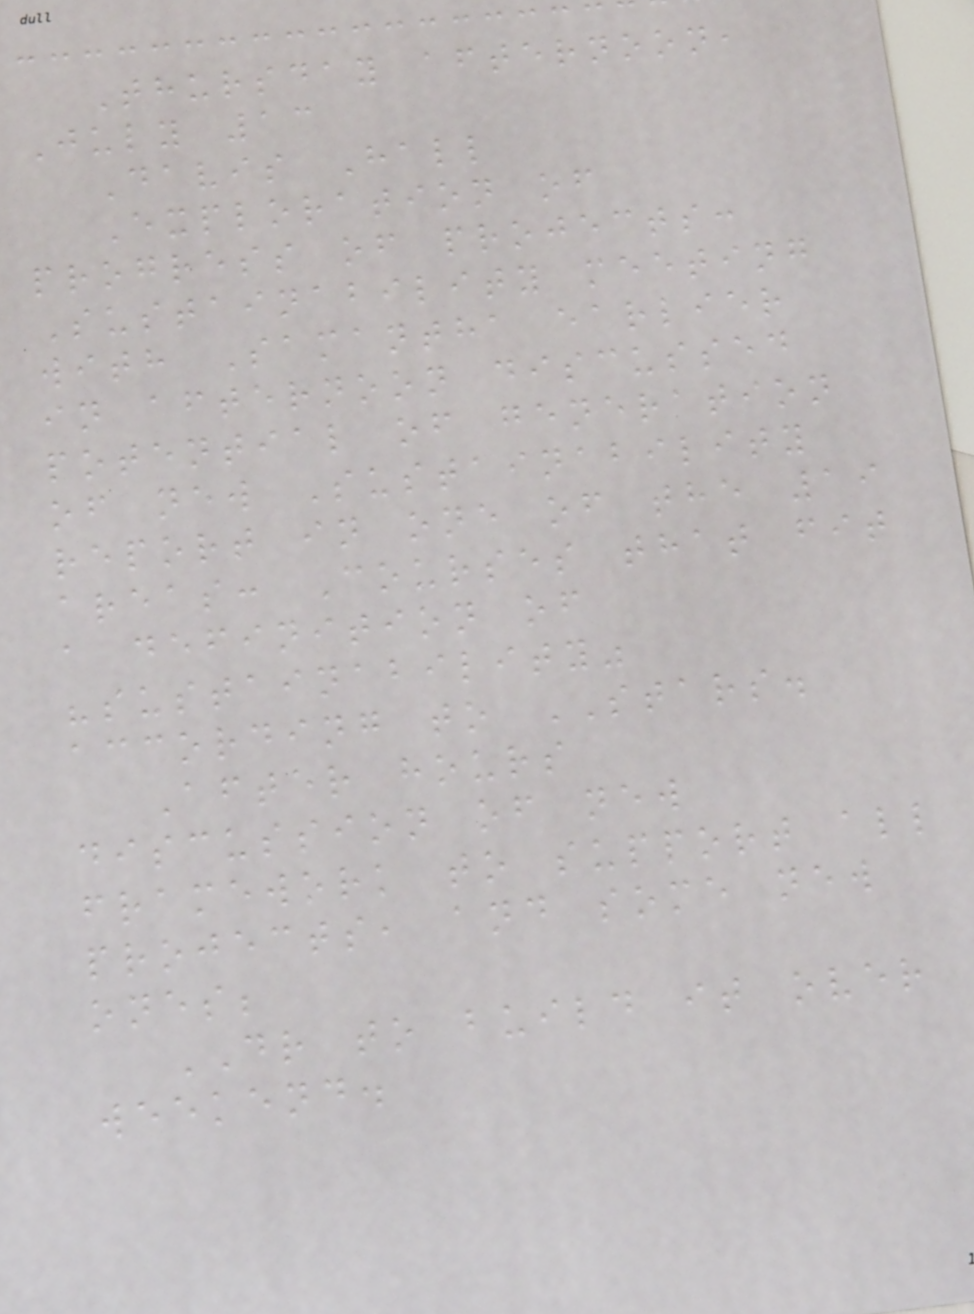Thursday afternoon,
July 13
Davis Hall
Exploration of
progress of projects:
Sustainability meeting
with Samantha earlier
in afternoon discussed
potential of generation
of new Sustainability
report in one of the 19
areas: Courses that fit
a definition of
"sustainability"
according to STARS.
After hours
discussion of new
framework to support all
projects, and some new
ones;
DR to build it over
weekend.
